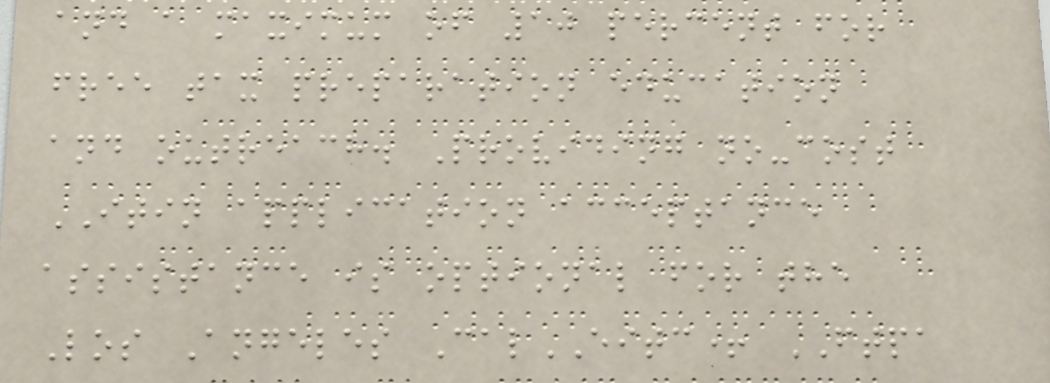and a maximum of 10 percent for
free tax preparation education
and outreach. Providing no-cost
ITIN application acceptance
assistance is optional for the
Los Angeles CalEITC+ FTPA
